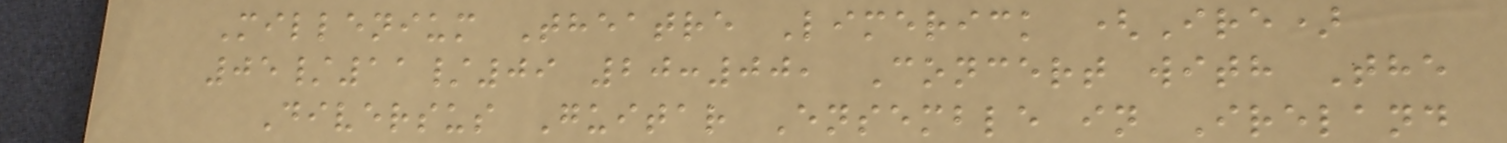Millenium Theatre Limerick (Ire)
05/11/09 20:00, Concert with The
Diversus Guitar Ensemble in Ireland
